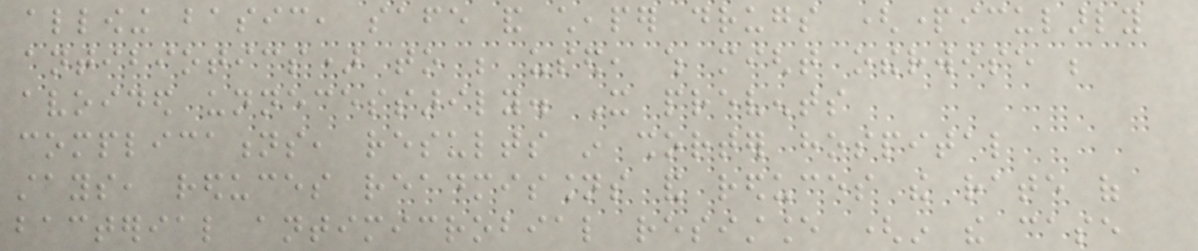allowing basic, safe and cheaper drugs (particularly
antibiotics) to be used, which might otherwise be
avoided unnecessarily. It prevents
complications, results in shorter hospital
stays, reduces readmissions and reduces the rate of
bacterial antimicrobial resistance (in the case
